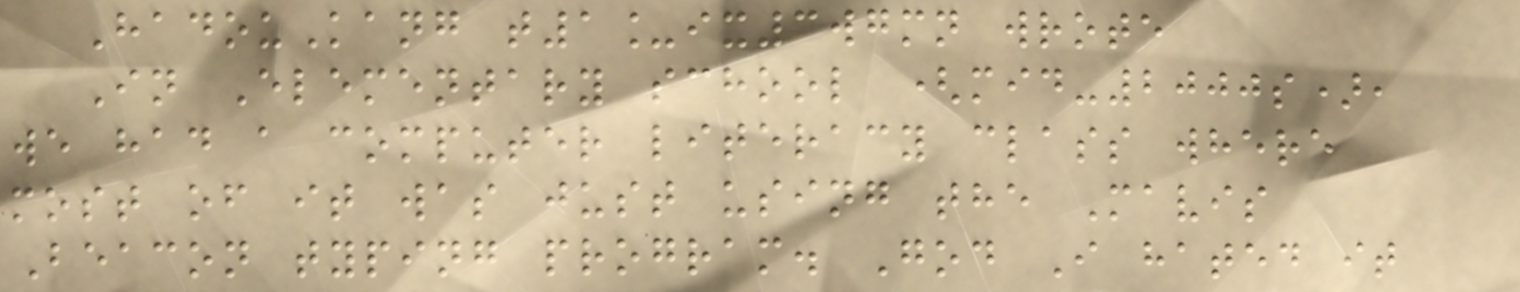HadouKang t1_ix3wgmn wrote
In Elementary school (mid-2000s),
we had a computer literacy class where
most of it was just using the Mavis
Beacon typing program. God I hated it
